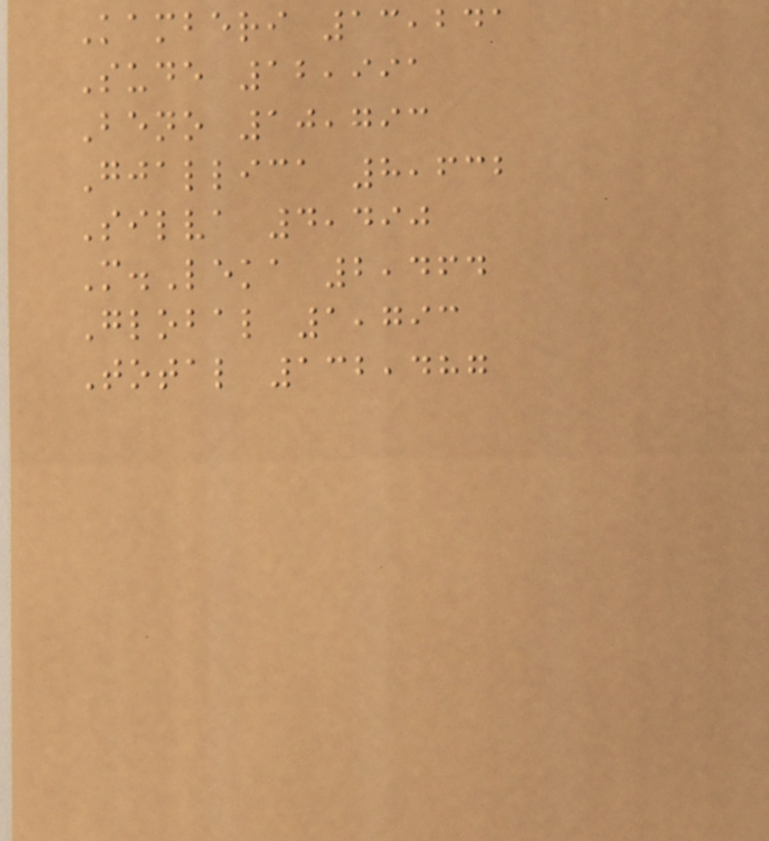Kamberi 13,241
Sude 12,991
Beno 10,793
Gjallica 8,632
Silva 4,490
M.Leka 2,464
Global 1,793
Total 132,487
